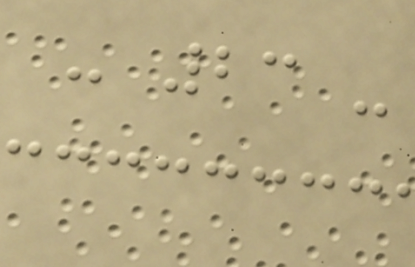- 23 -
